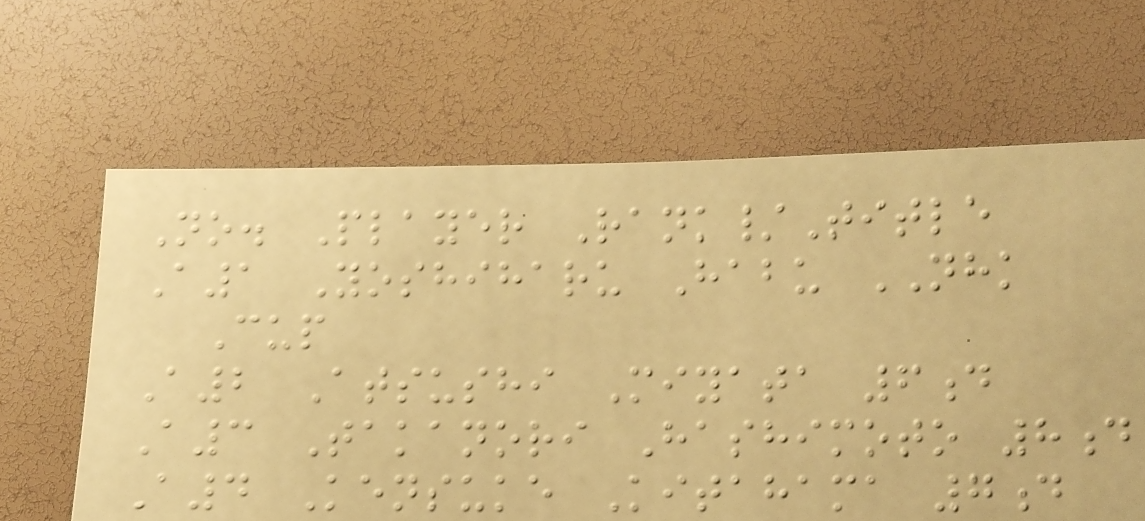No. Player Rank/Title
A1 Yoshiharu Habu NHK
Cup
A2 Atsushi Miyata 6d
A3 Takanori Hashimoto 8d
A4 Kensuke Kitahama 7d
